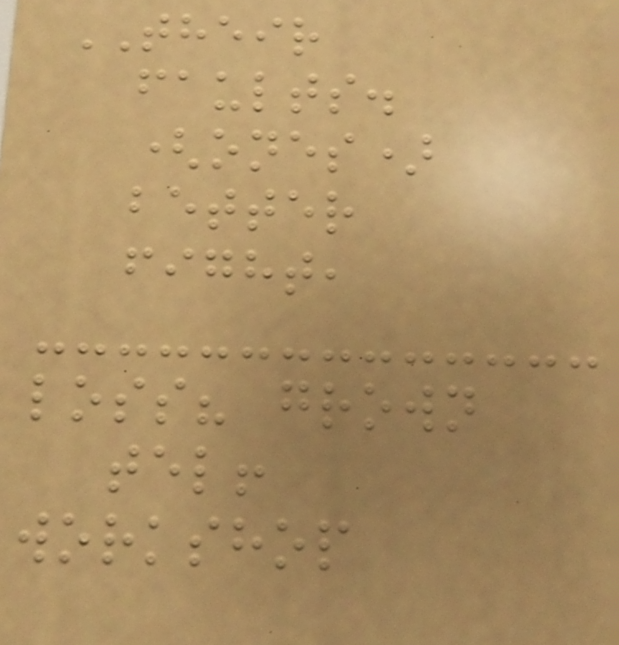THEIR
faults.
(ones)
better
fight,
loss? grown
tel!
workshop
